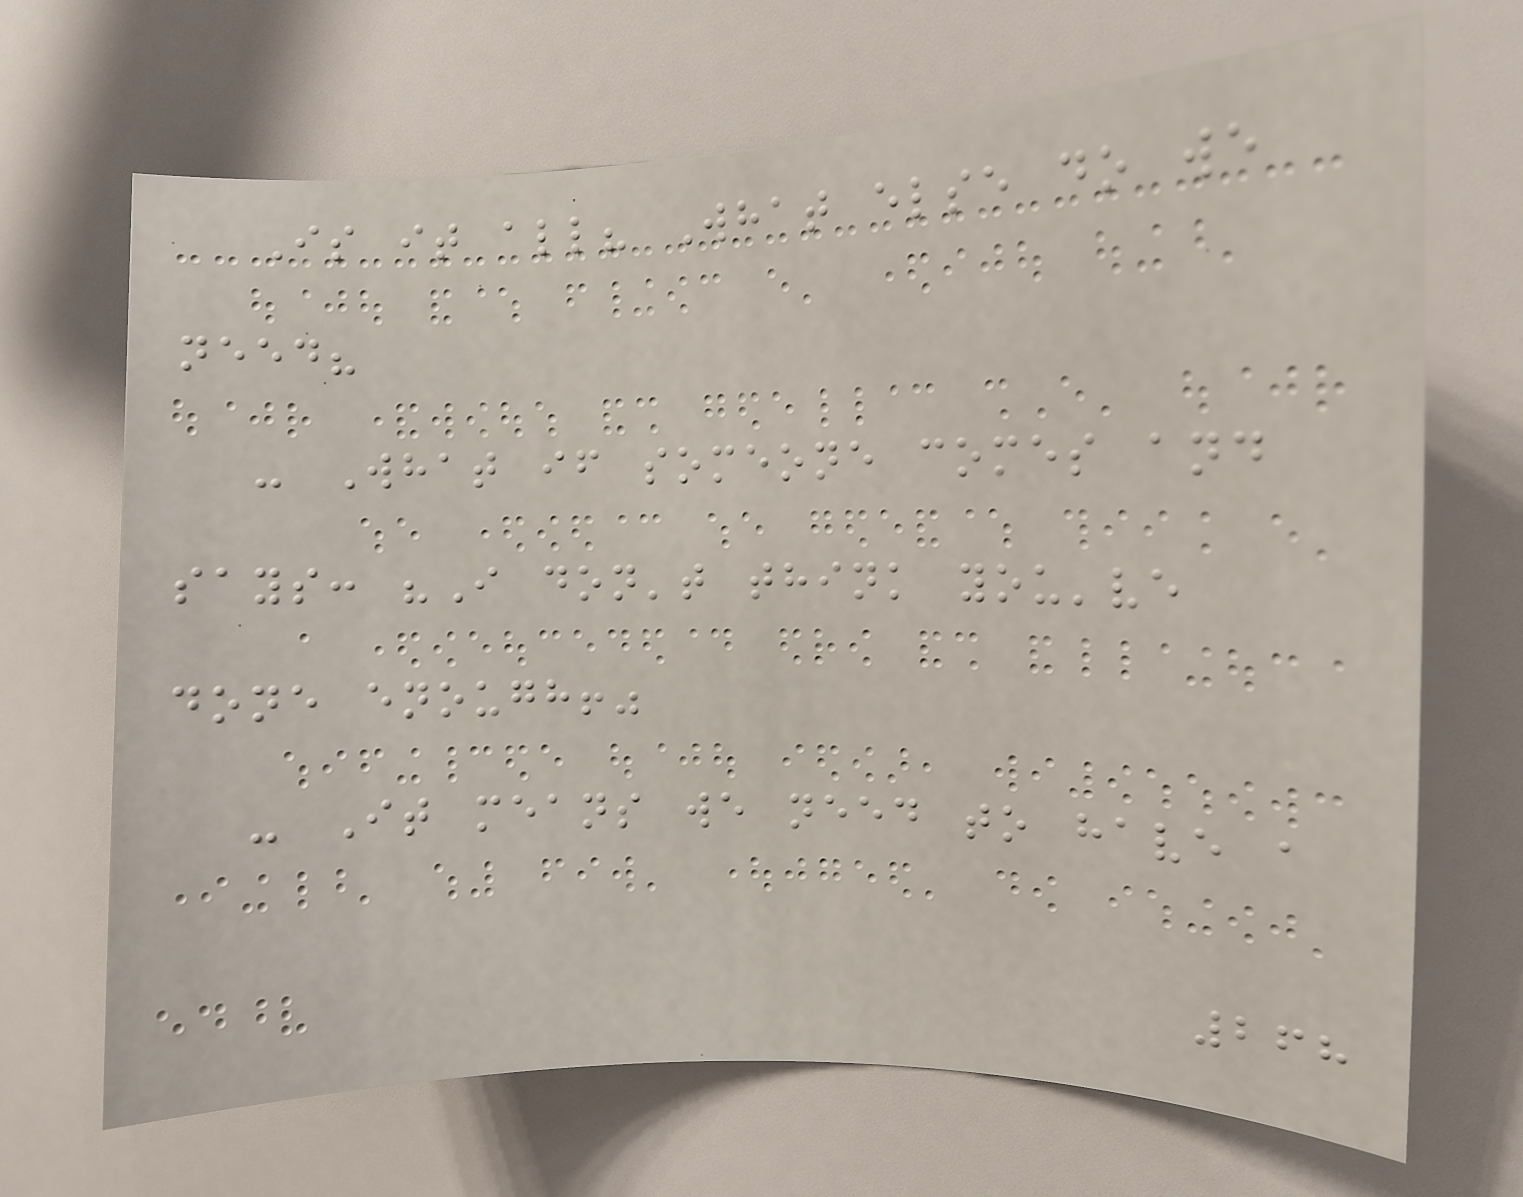Is it all? What else do we
need?
- What if someone comes and
says: "I don't think you've
done enough!"
- It means we need to have a
268
